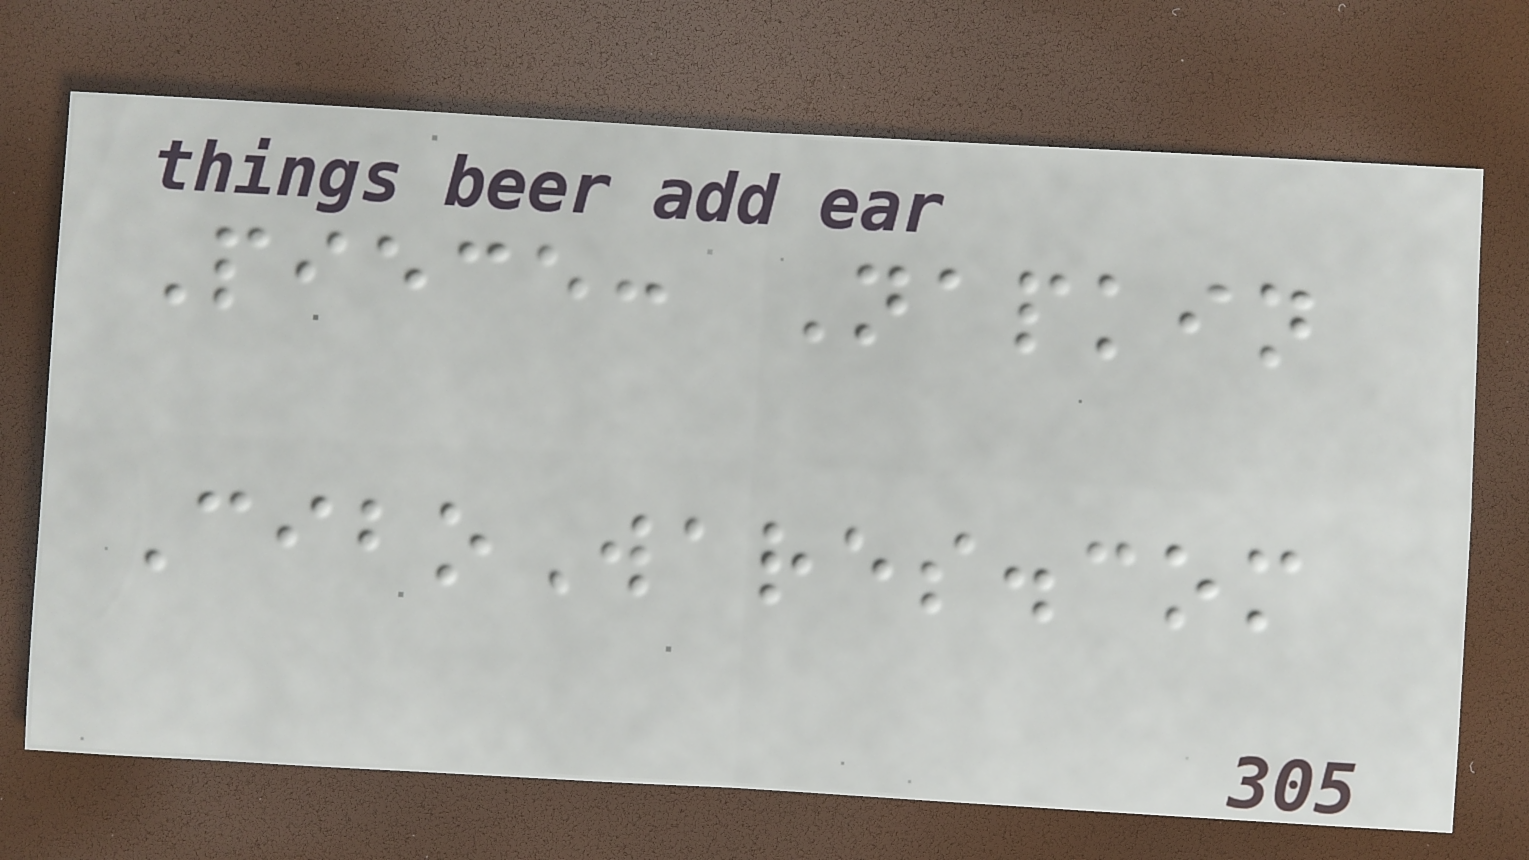Piece: Napkin
CiboWares.com
